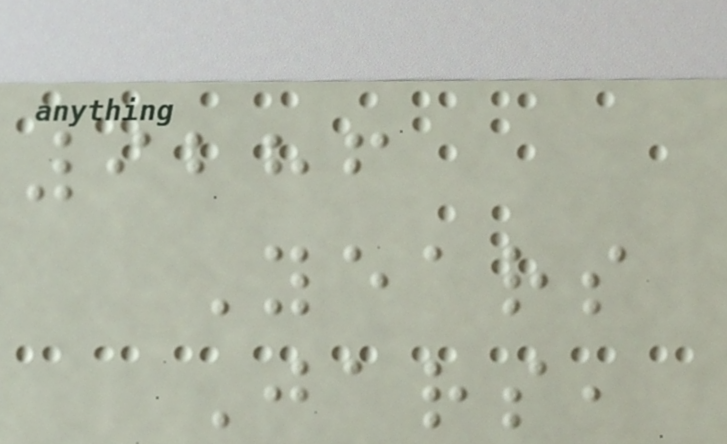9286
Years
Jars,
